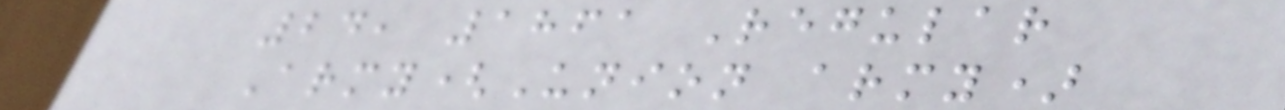24, 1861 Regular
Army(Union army)
